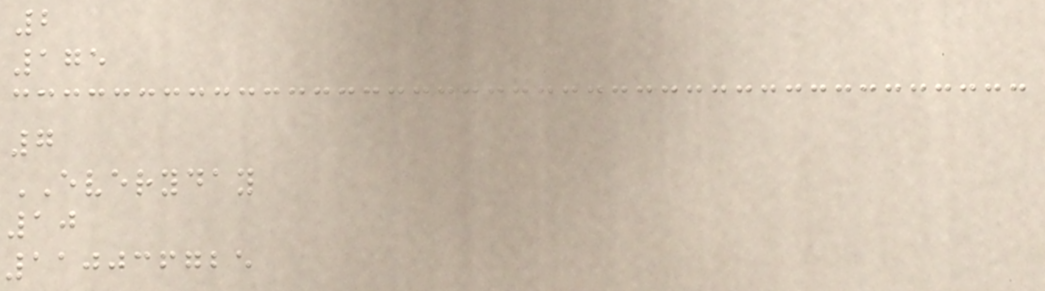2
175
7
EVERYDAY
10
110036725
